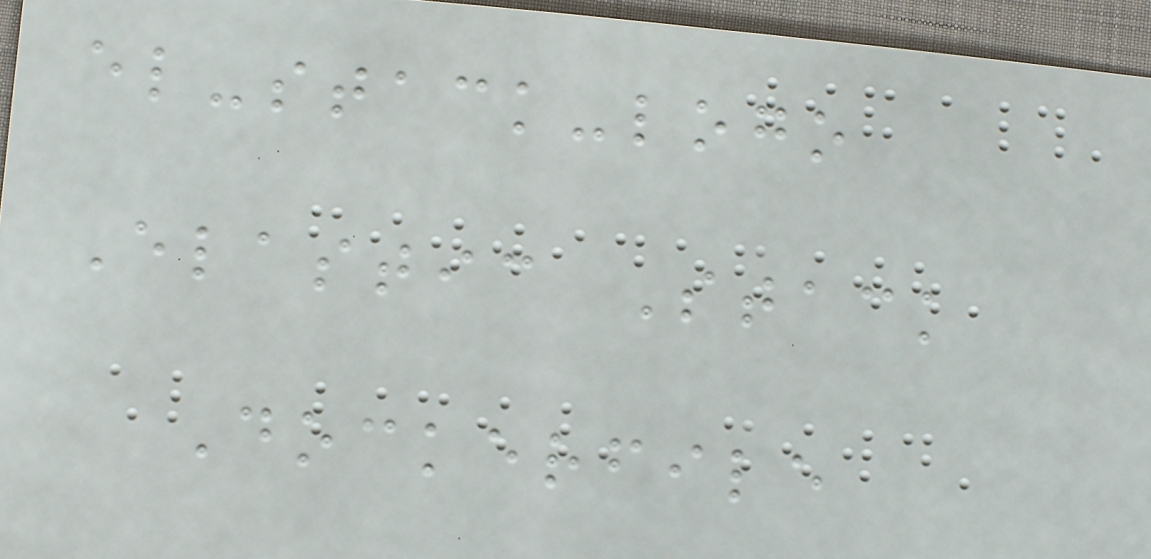el-stack-logo
Elastic Stack
Dockerfile
